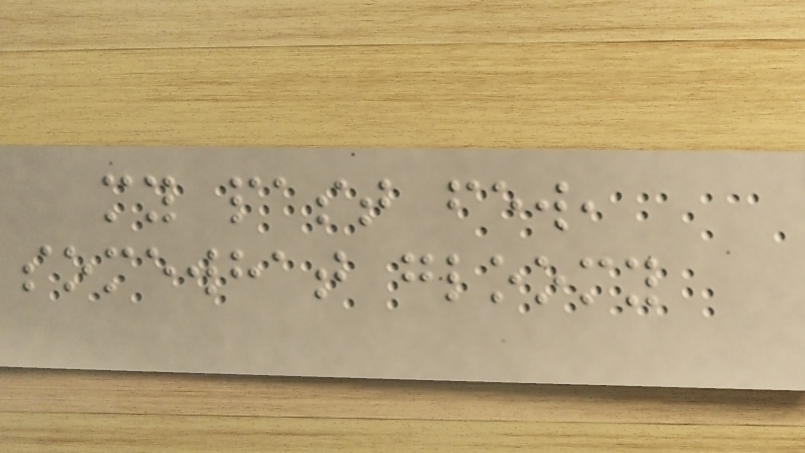my past few,
somewhat gloomy
